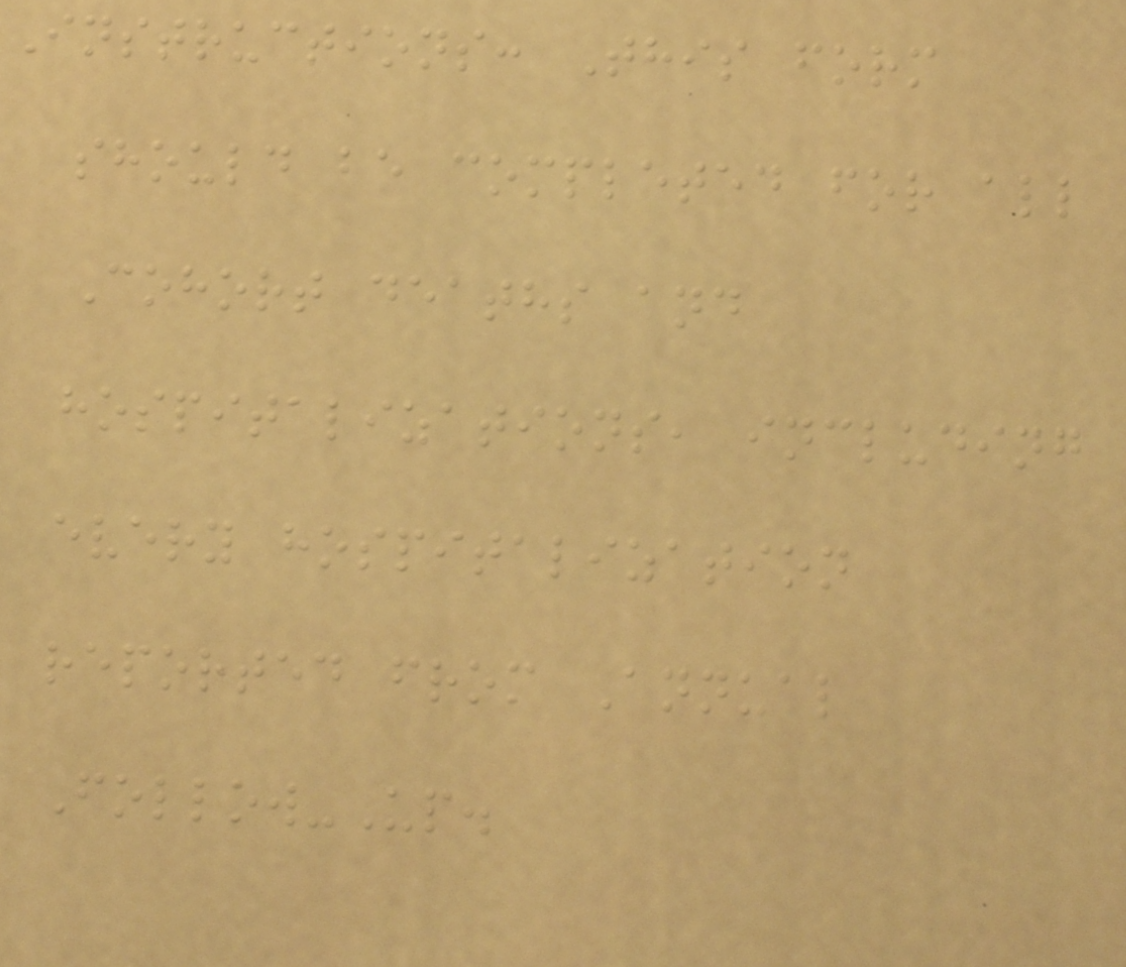Instructions: This form
should be completed for all
Cohort deaths and
hospitalizations, including
every hospitalization
reported from Annual
Follow-Up.
